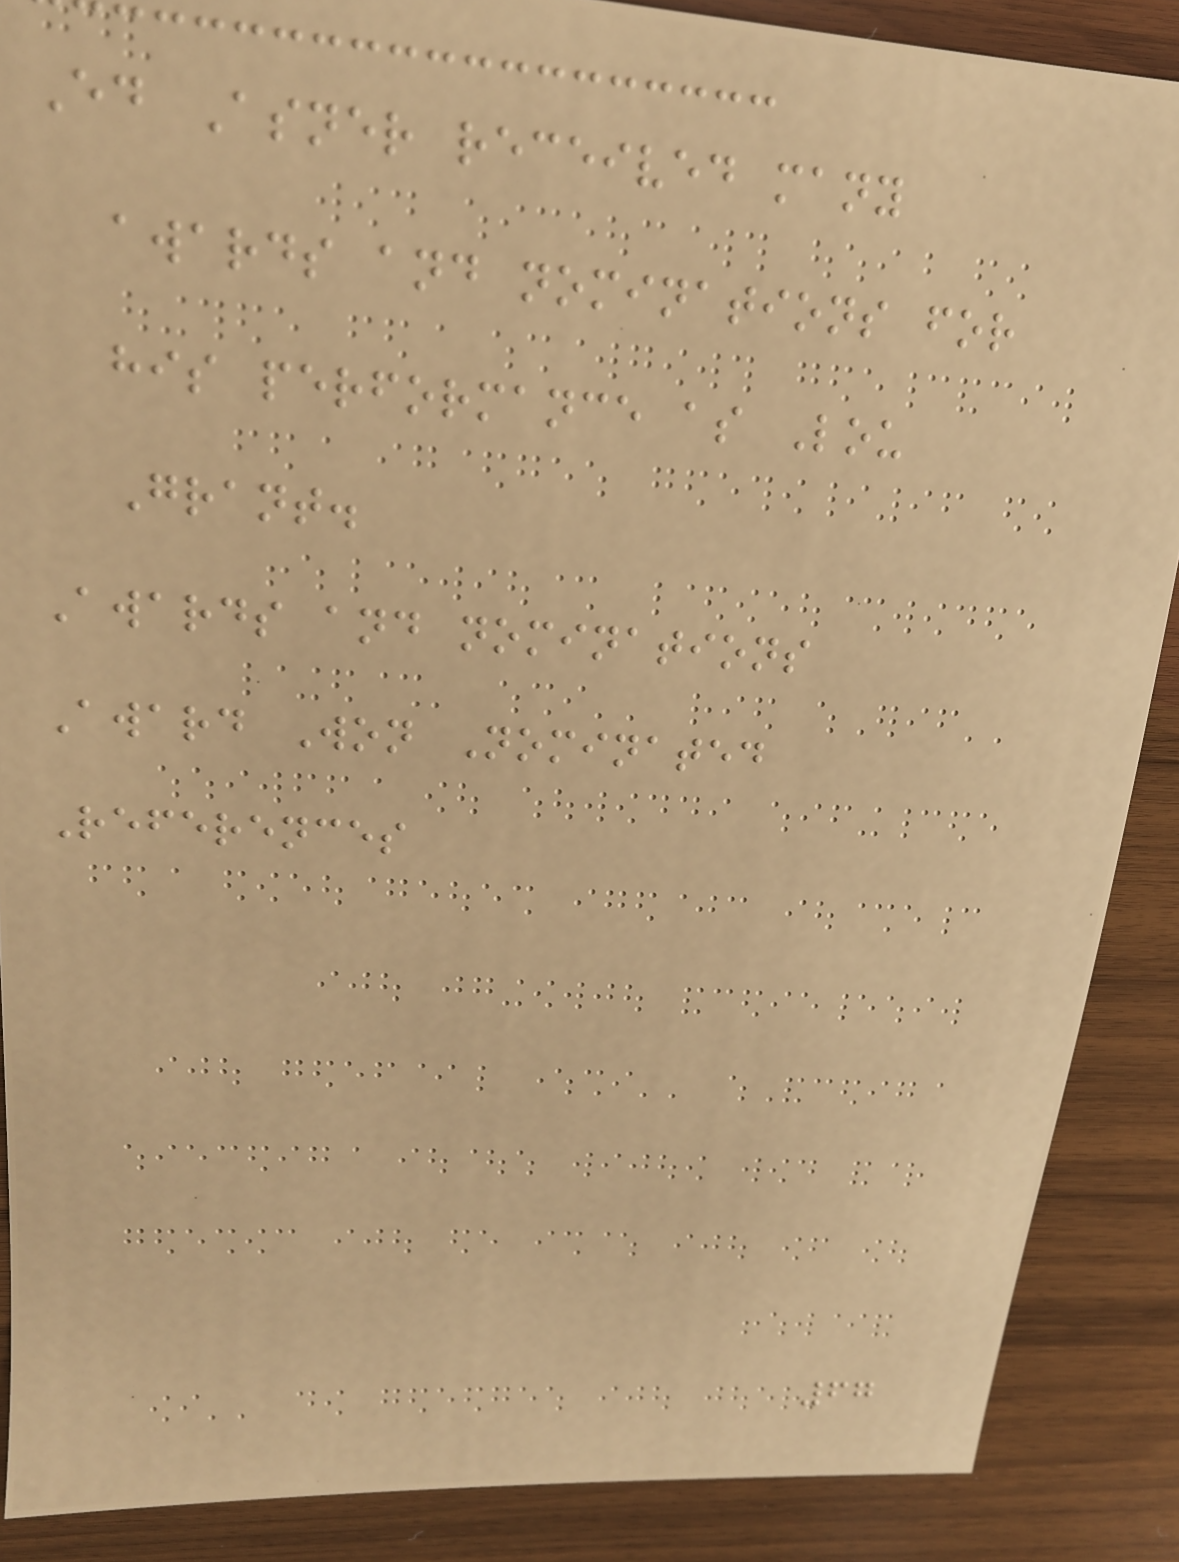Ed Asner received many
awards and nominations for
his performance as Lou
Grant.
Awards and nominations
Award Won Nominated
References
67
